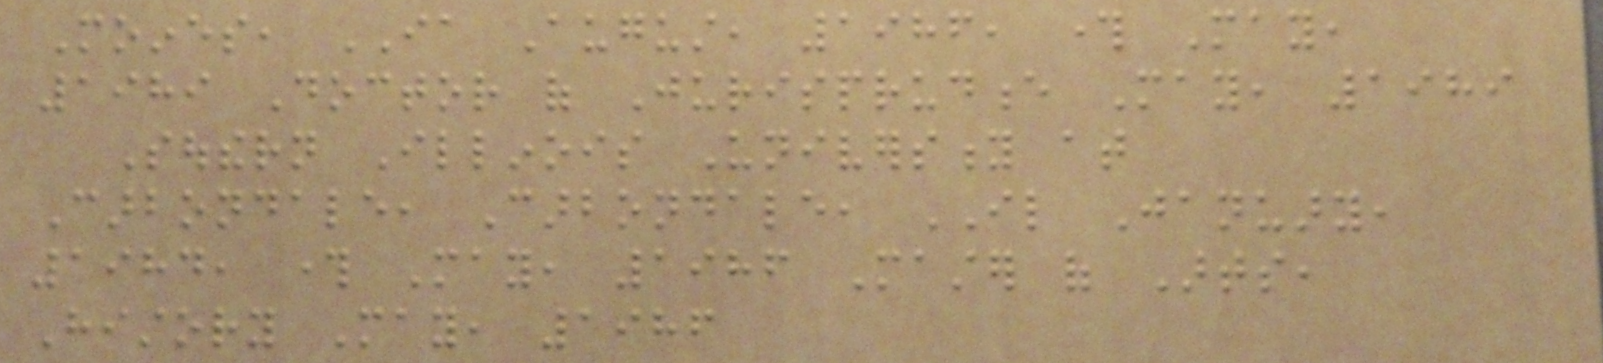Moines, IA August, 1986, through May,
1989 Doctor of Jurisprudence May, 1989
Southern Illinois University at
Carbondale, Carbondale, IL January,
1984, through May, 1986 Master of Arts,
History May, 1986
